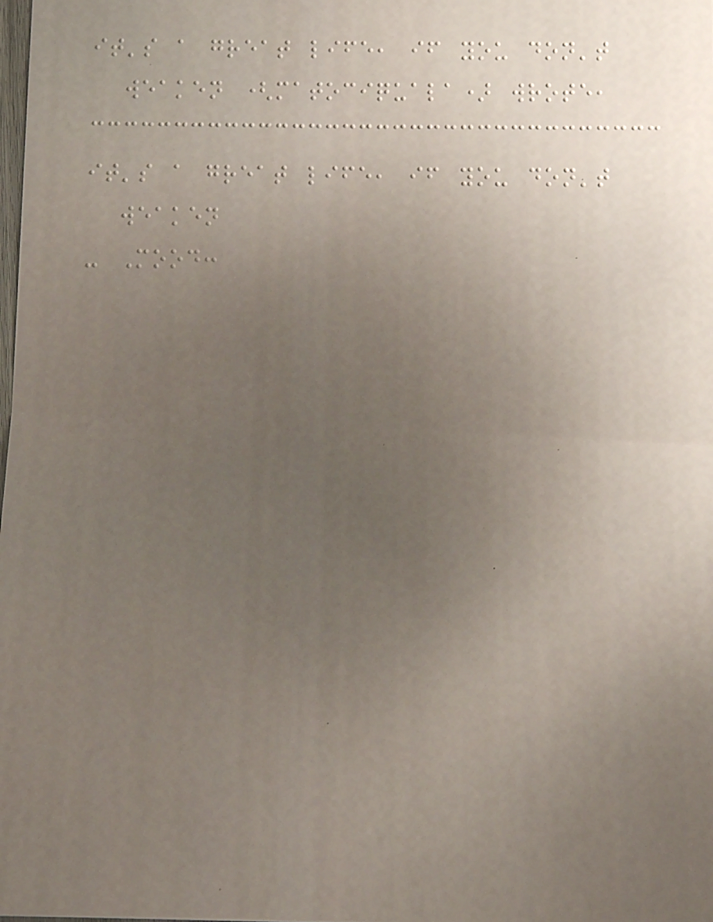it's a great life, if you don't
weaken (matociquala) wrote,
it's a great life, if you don't
weaken
- Mood:
